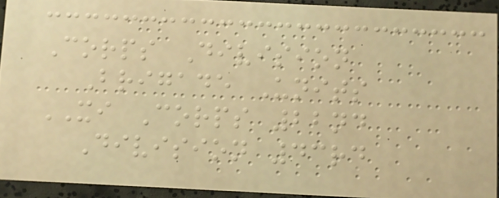Corps Division
Brigade Units
XI Corps 22nd
Division 43rd
